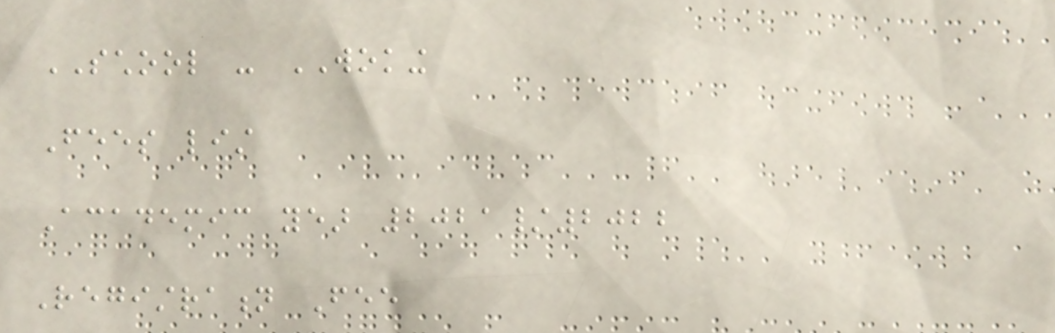SCHOOL - WOKING
Fees list
Academic year 2021/2022
Registration Fee
